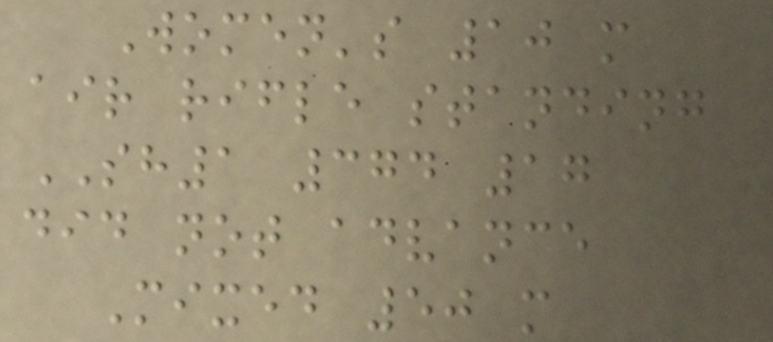Women's 10 m
air rifle standing
SH1 374 17
did not advance
Mixed 50 m
